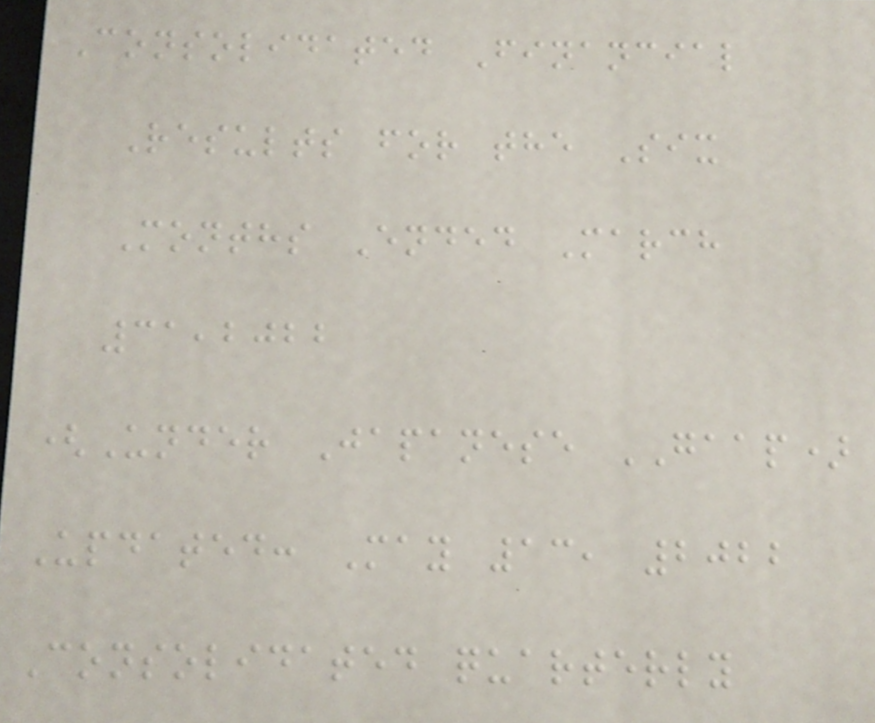Consolidated Financial
Results for the Six
Months Ended March
31,2022
(Under Japanese GAAP)
Updated: May 13, 2022
Consolidated quarterly
